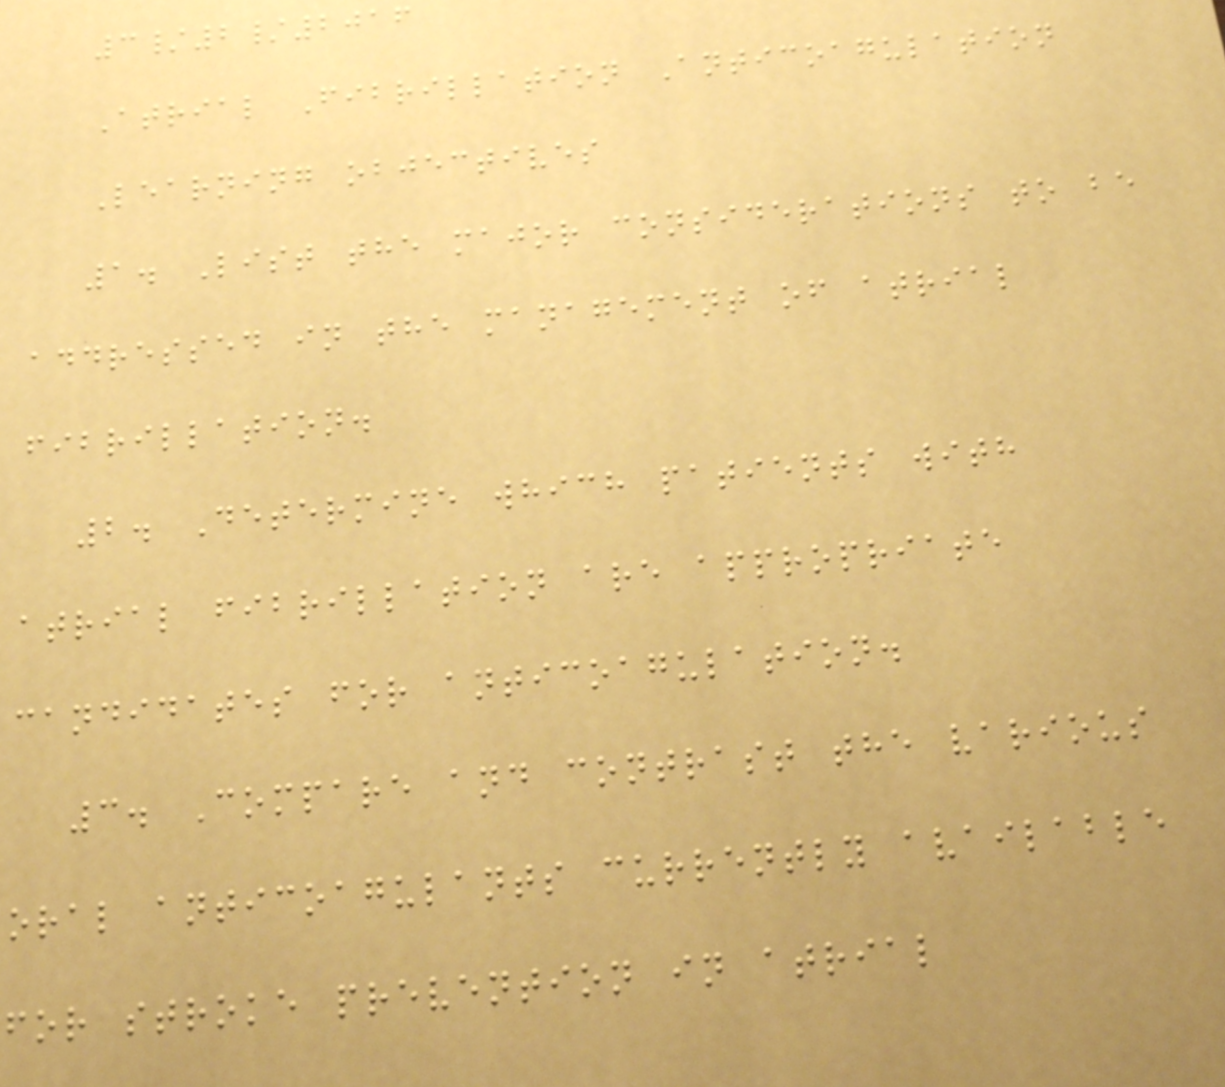3/2/2016
Atrial Fibrillation Anticoagulation
Learning objectives
1. List the major considerations to be
addressed in the management of atrial
fibrillation.
2. Determine which patients with
atrial fibrillation are appropriate
candidates for anticoagulation.
3. Compare and contrast the various
oral anticoagulants currently available
for stroke prevention in atrial
